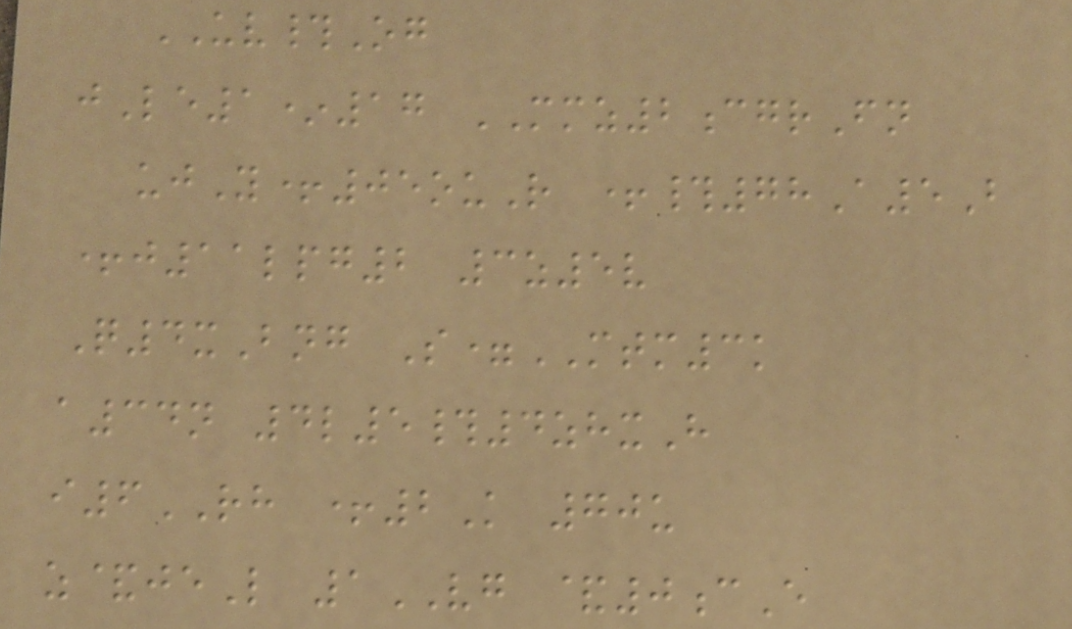UV#Og
jLe1*17 MMZ2cgrFn
ujY+05ouR +#78A5B
+j11lpg2 3z5v
Q4xBng S=MTM3k
a34n 4l5#4zhxH
i6RH +2K 70u
z&jeL 1VG &0cE
